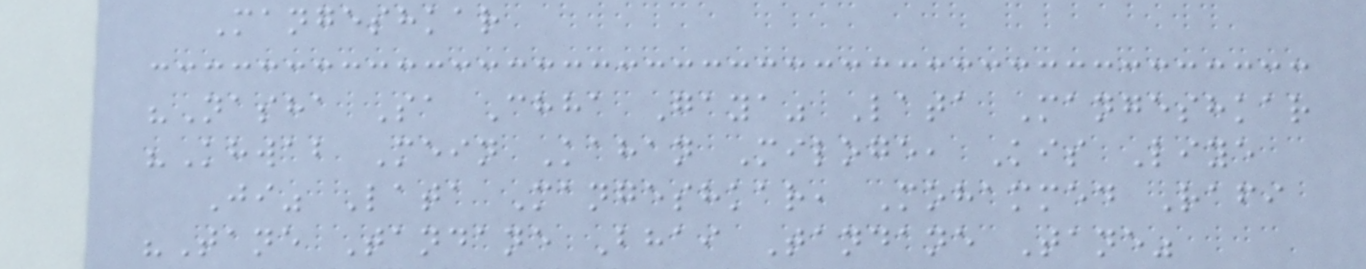Mangeshkar
"Nasha Sa Chha Gaya" Lata Mangeshkar
"Khwab Mein Kahan Miloge, Kis Liye
Ji" Lata Mangeshkar, Mohammed Rafi
"Tane Tandane Bhai Tandane Tane"
